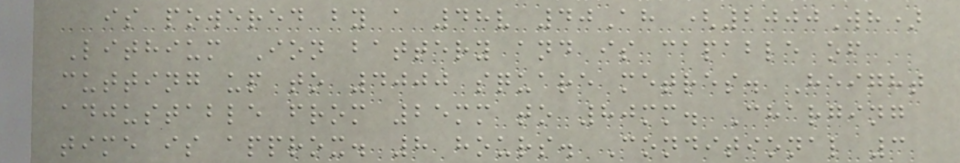is powered by a 48v 40Ah (2000Wh)
Lithium Ion battery and is capable of
cutting up to 4000 square metres. Height
adjustable from 25mm to 80mm. Charging
time is approx. 8 hours. Conditional 3
